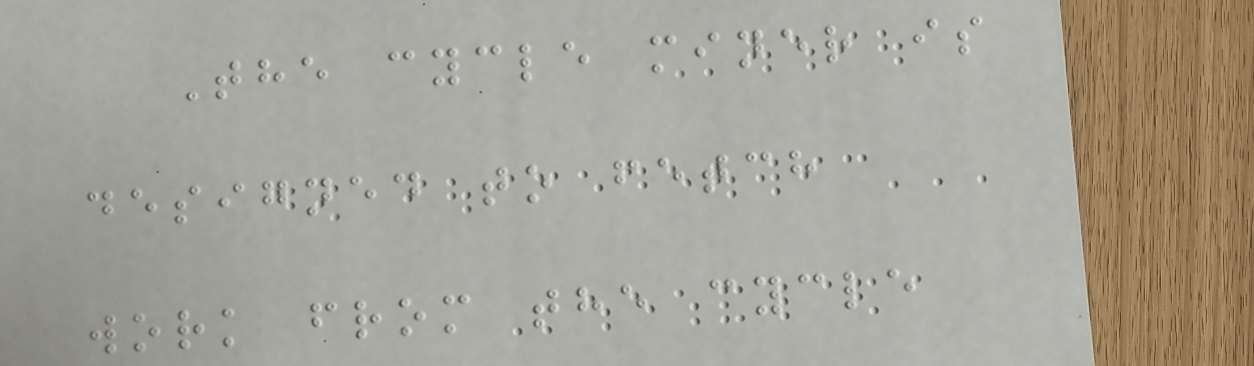The cycle miner is
designed to fetch
work from the cycle
